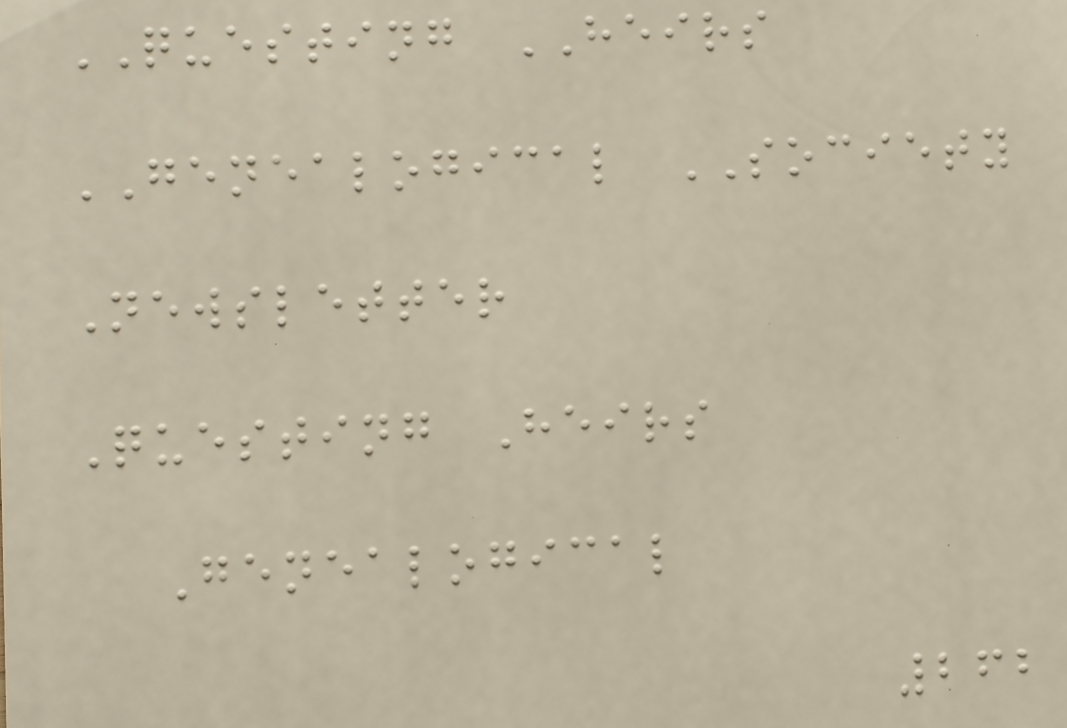QUESTING HEIRS
GENEALOGICAL SOCIETY
Newsletter
Questing Heirs
Genealogical
262
